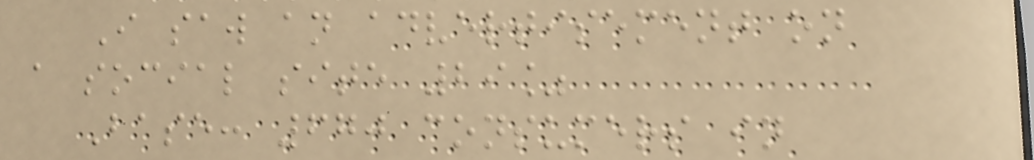I saw an advertisement on
a social site 29%
Base: 670 consumers in
